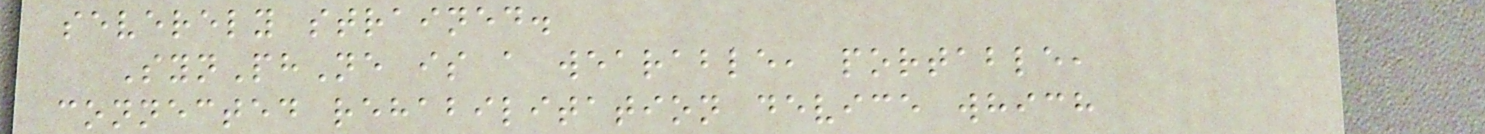severely strained.
SynPhNe is a wearable, portable,
connected rehabilitation device which
